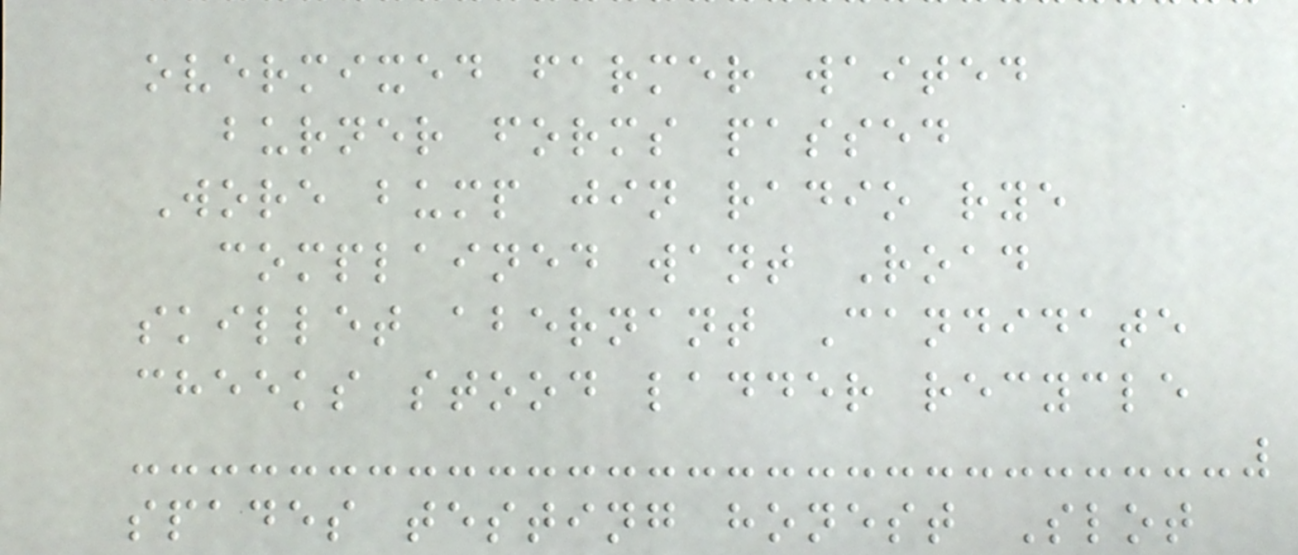overmixed farmer waited
burner forms passed
Wore bump jin radio rye
complained want Road
skillet abernant Candidate
cheeks stood ladder recycle
spades testing honest Slot
